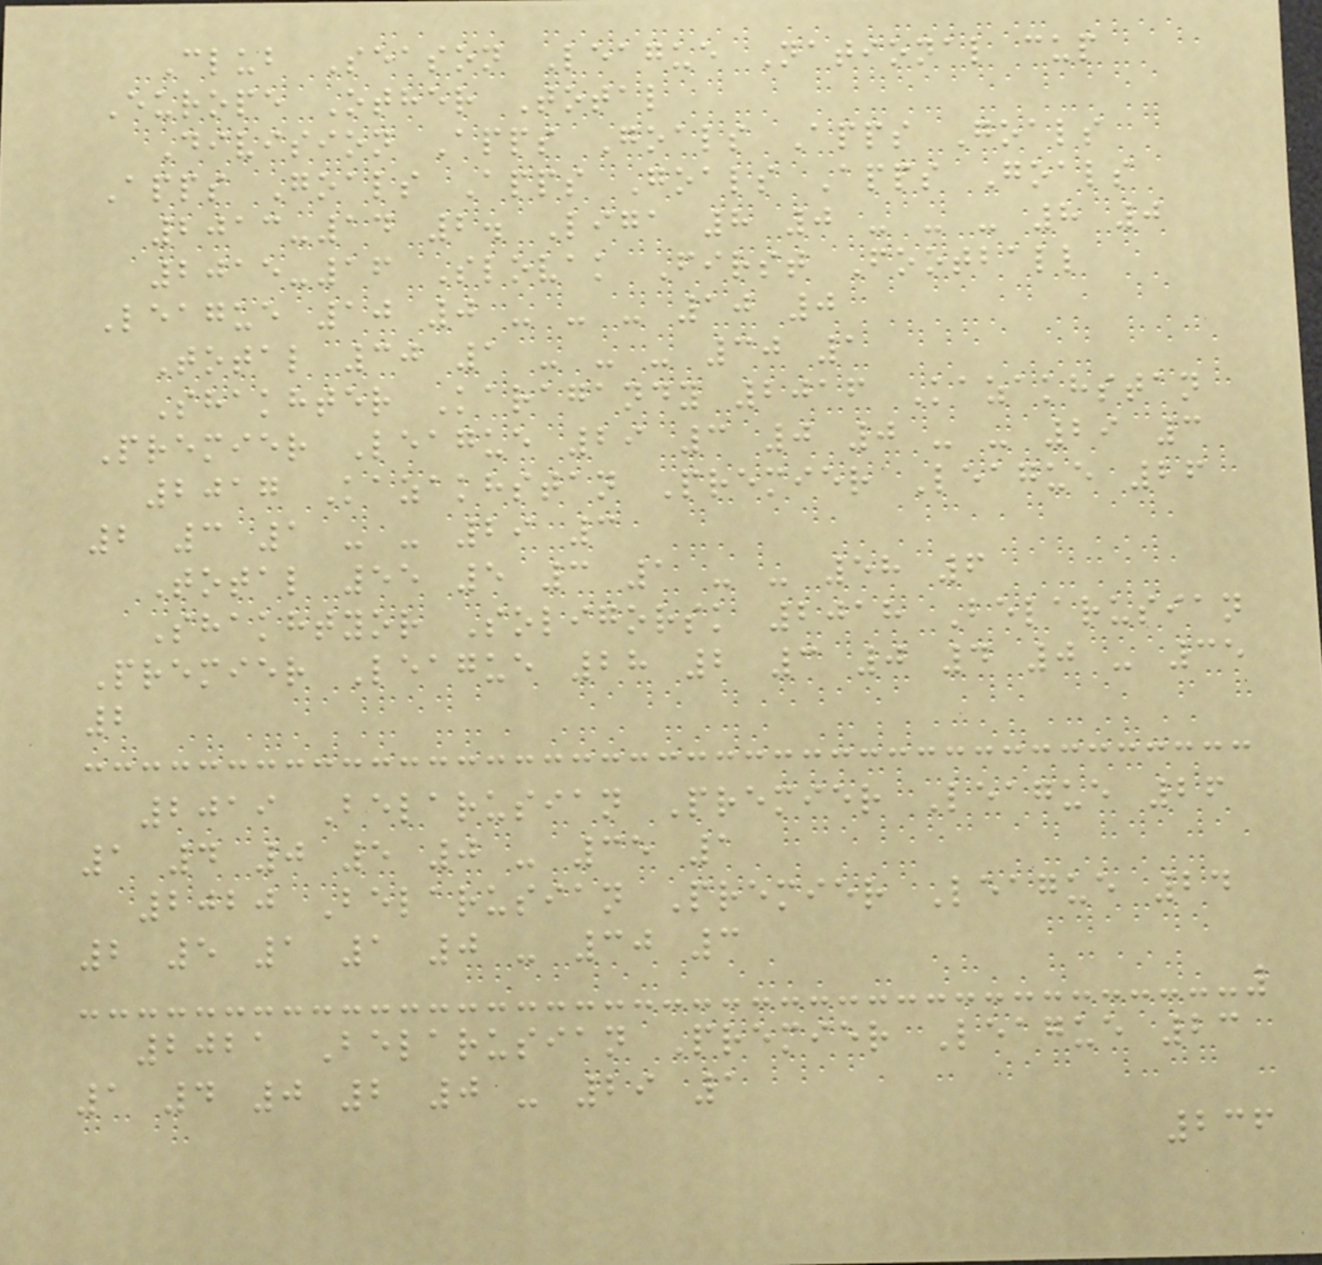Club Season League National cup
Europe Other Total
Division Apps Goals Apps Goals
Apps Goals Apps Goals Apps Goals
2013-14 2. Liga 8 0 - - - 8 0
2015-16 Slovak First Football
League 10 0 - - - 10 0
Total 30 1 - - - 30 1
Shakhter Karagandy 2016 Kazakhstan
Premier League 29 3 0 0 - - 29 3
2017 Kazakhstan Premier League 26
2 3 1 - - 29 3
Total 55 5 3 1 - - 58 6
Shakhtyor Soligorsk 2018 Belarusian
Premier League 28 2 3 0 4 0 - 35
2
2019 Belarusian Premier League 26
1 4 0 5 0 - 35 1
2020 Belarusian Premier League 24
2 5 1 1 0 - 30 3
2021 Belarusian Premier League 23
1 4 0 2 0 - 29 1
236
